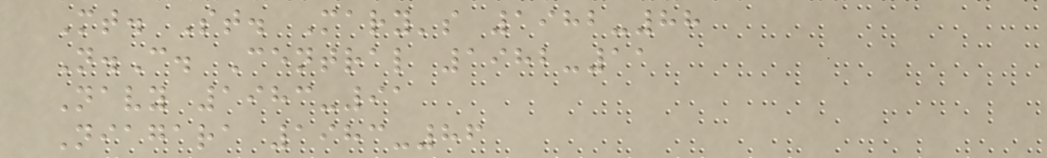Mt. St. Mary's 1982-88
N.C. Central 1982-11
Navy 1983-91
Niagara 1983-86
